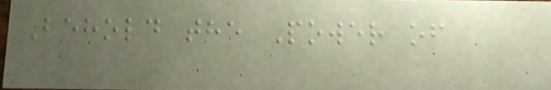Behold the Power of
